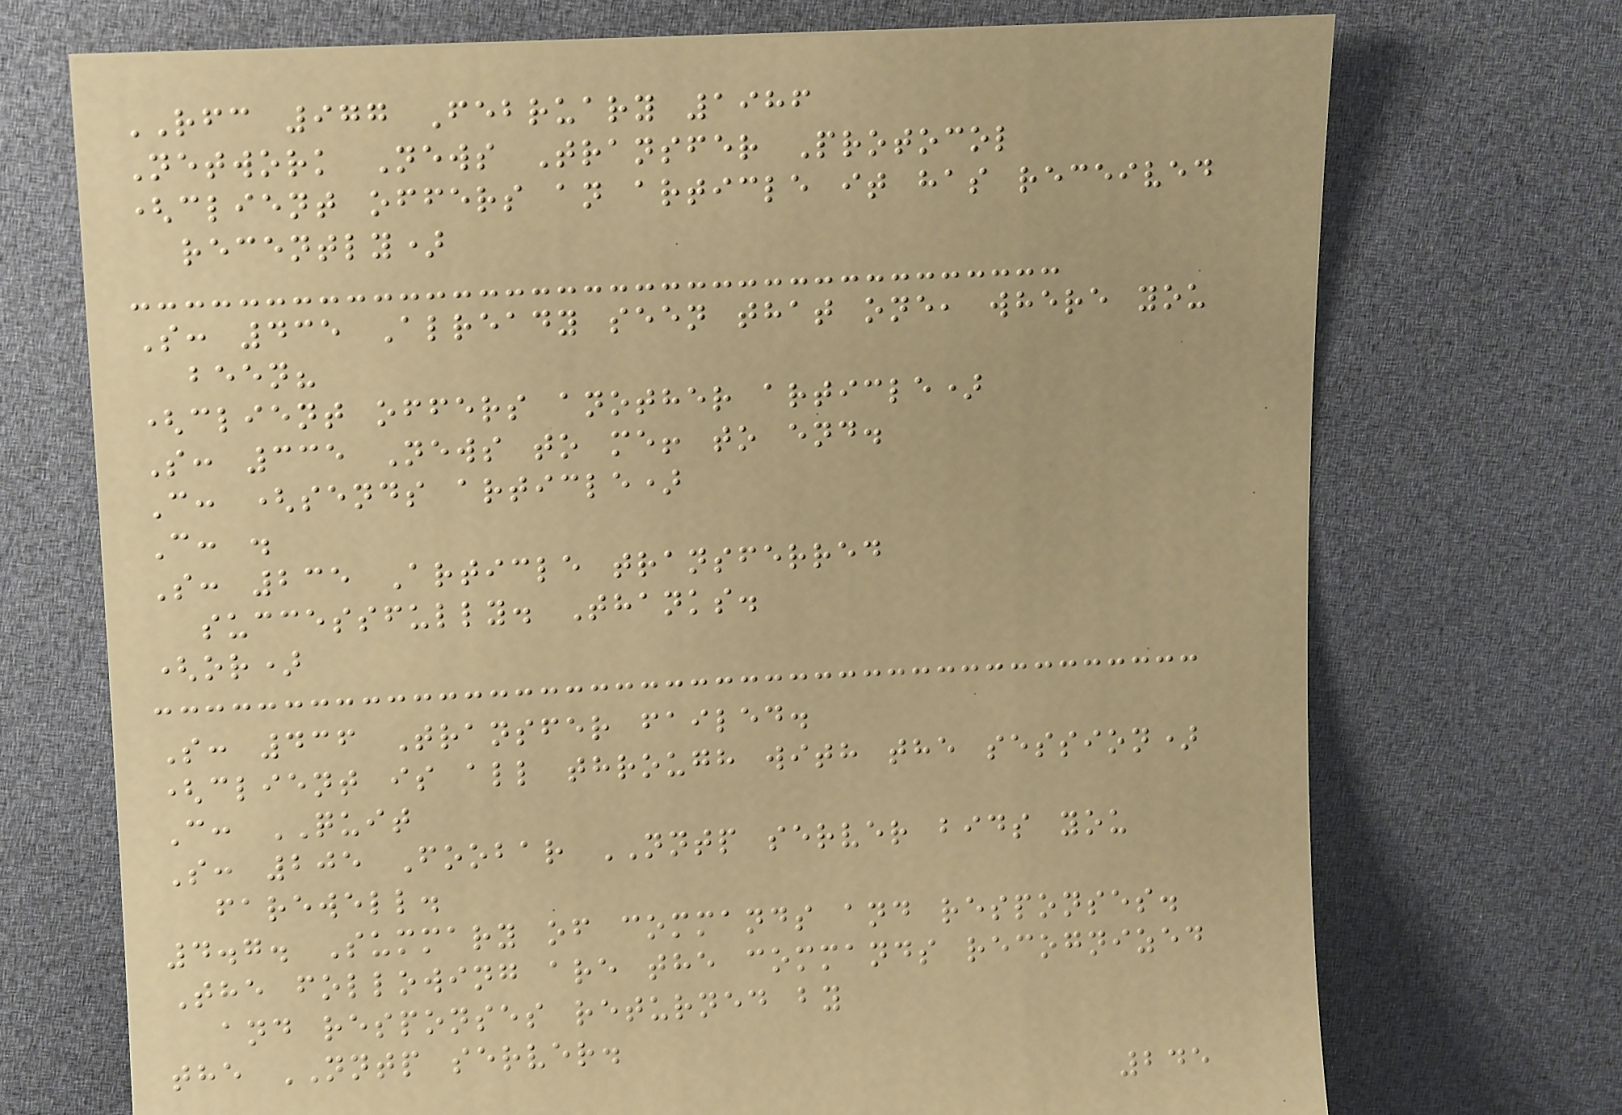RFC 977 February 1986
Network News Transfer Protocol
(client offers an article it has received
recently)
S: 435 Already seen that one, where you
been?
(client offers another article)
S: 335 News to me! to end.
C: (sends article)
C: .
S: 235 Article transferred
successfully. Thanks.
(or)
S: 436 Transfer failed.
(client is all through with the session)
C: QUIT
S: 205 Foobar NNTP server bids you
farewell.
4.7. Summary of commands and responses.
The following are the commands recognized
and responses returned by
the NNTP server.
245
